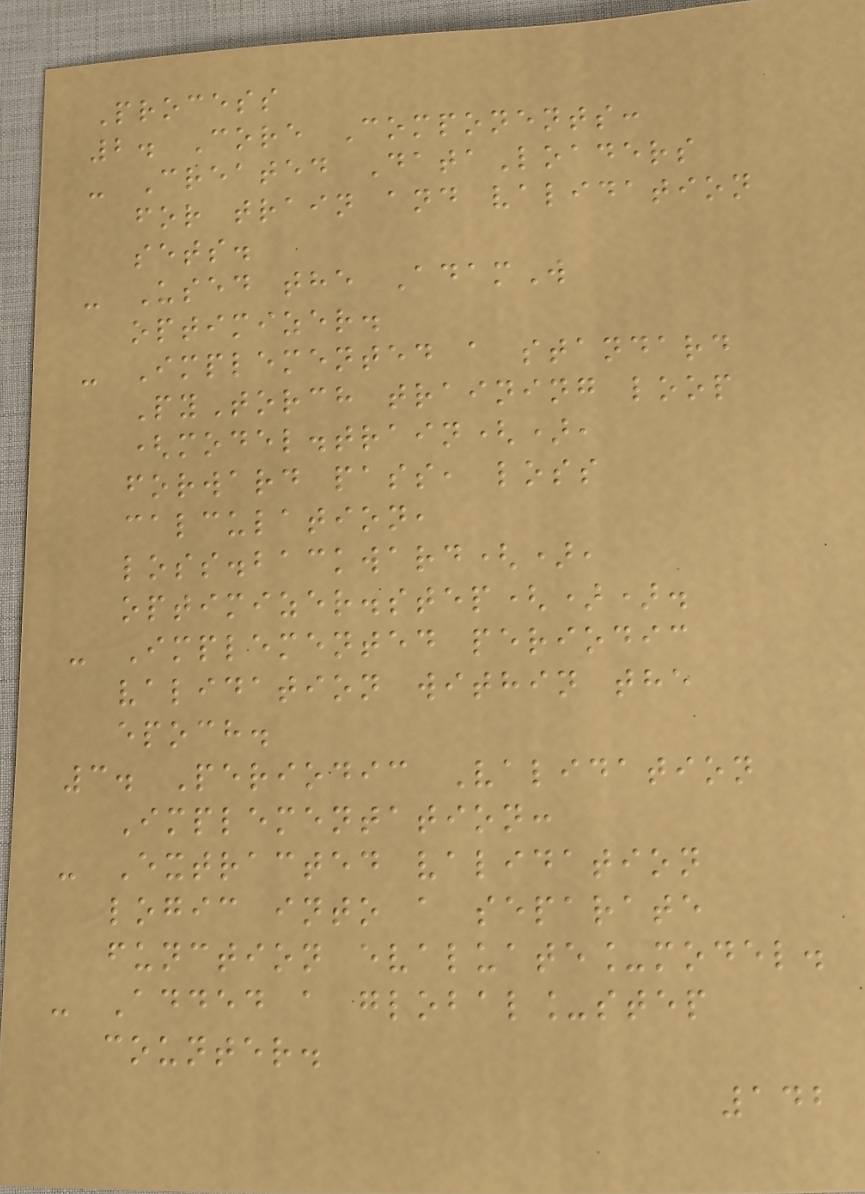Process
2. Core Components:
- Created DataLoaders
for train and validation
sets.
- Used the AdamW
optimizer.
- Implemented a standard
PyTorch training loop
(model.train(),
forward pass, loss
calculation,
loss.backward(),
optimizer.step()).
- Implemented periodic
validation within the
epoch.
3. Periodic Validation
Implementation:
- Extracted validation
logic into a separate
function evaluate_model.
- Added a global_step
counter.
142
